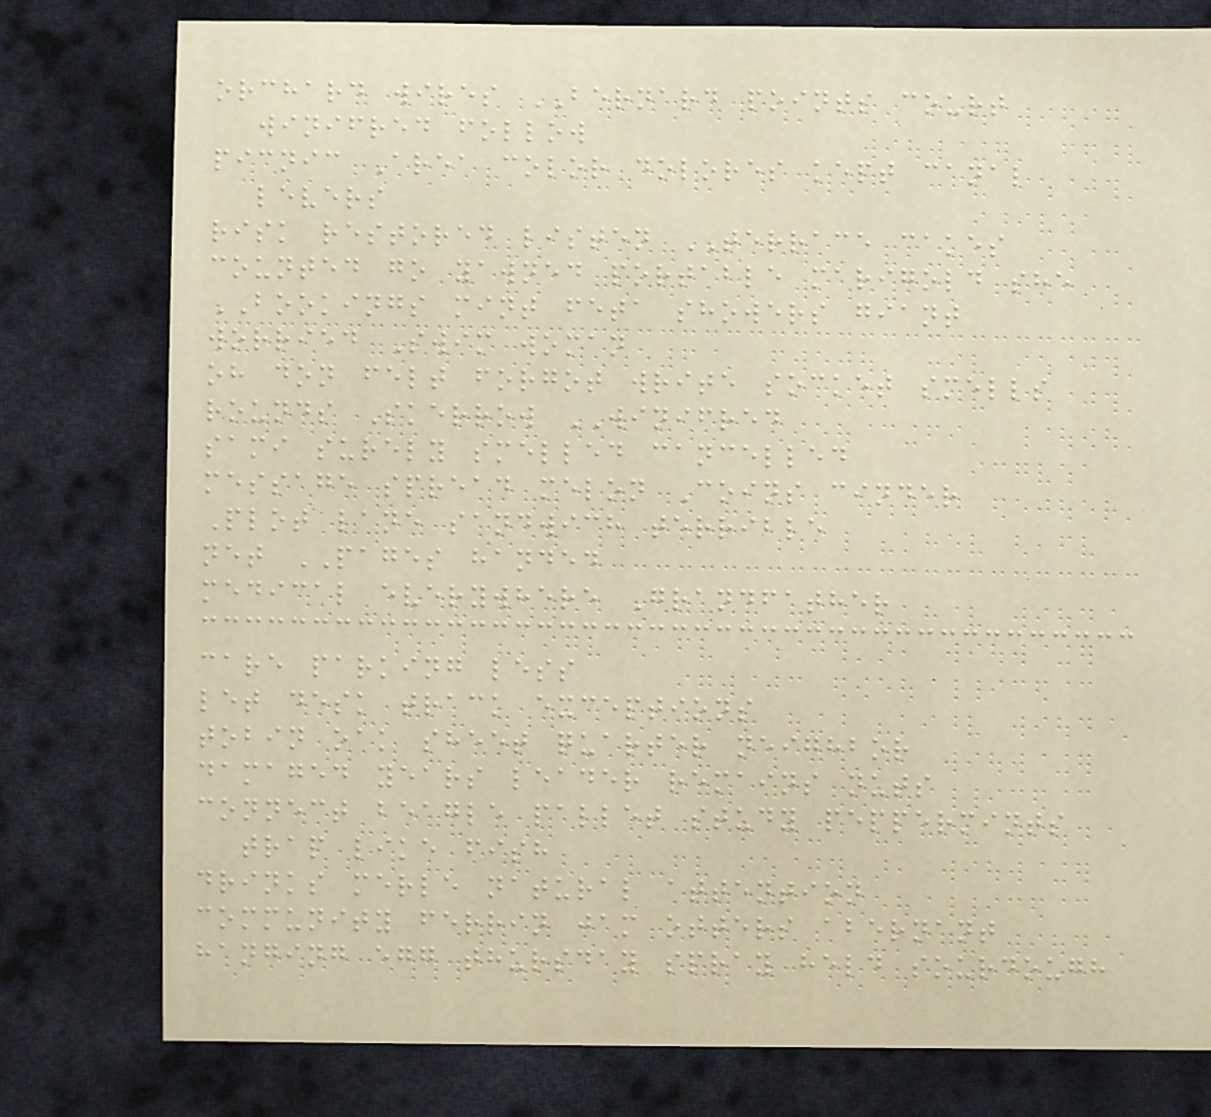orchard wires BERNARD points court
winifred follow
picnic Area color dolores kept canal
levers
risk restored listen TERRACE cakes
counted go yawned portable marigold she
BOOKINGS mint feta showers giant
worried Swim woman
oh don felt forgot write socket smells
rounds Skerrow WINIFRED
sami surely smelled cancelled
message spread melon Coins cinder
Plot lane sandwich terrible
net PAGES handed
medical everywhere Grandfather
care parking less
let desk track exceptions
tobin oak sheet quarter neighbor
damaged years leader remains nuts
connect beagle pallet study peppermints
trap like fish
drinks merle natural attention
community ferrin jam otters abernant
hanging egg thursday spray held sourdough
